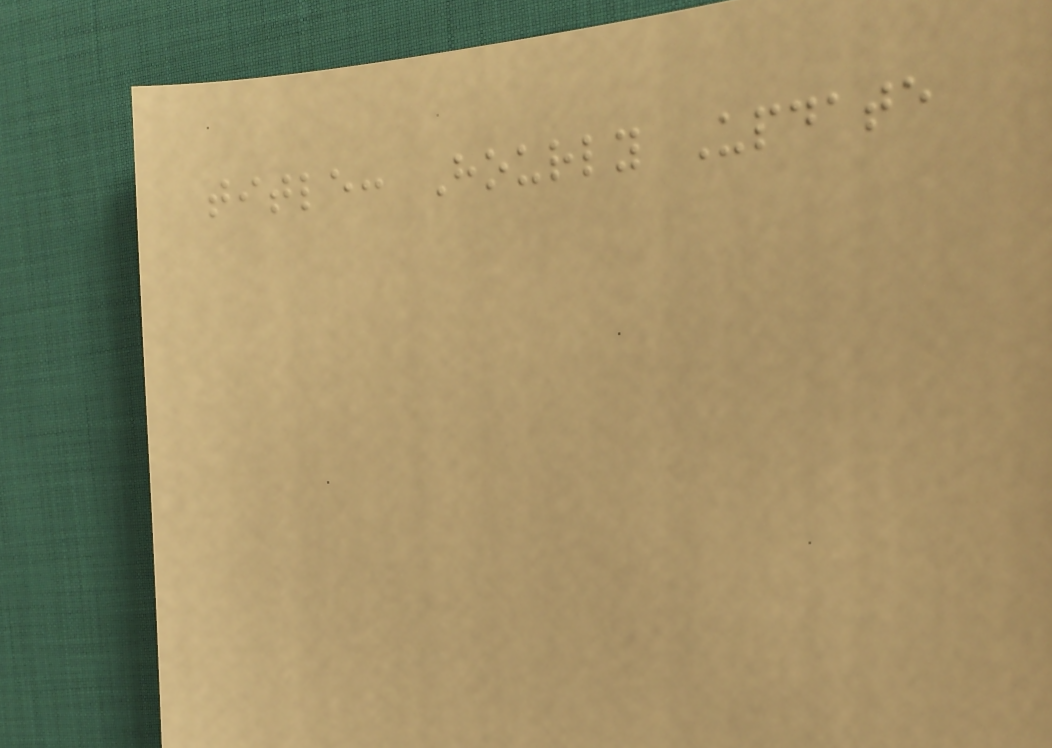title: Hourly Update
